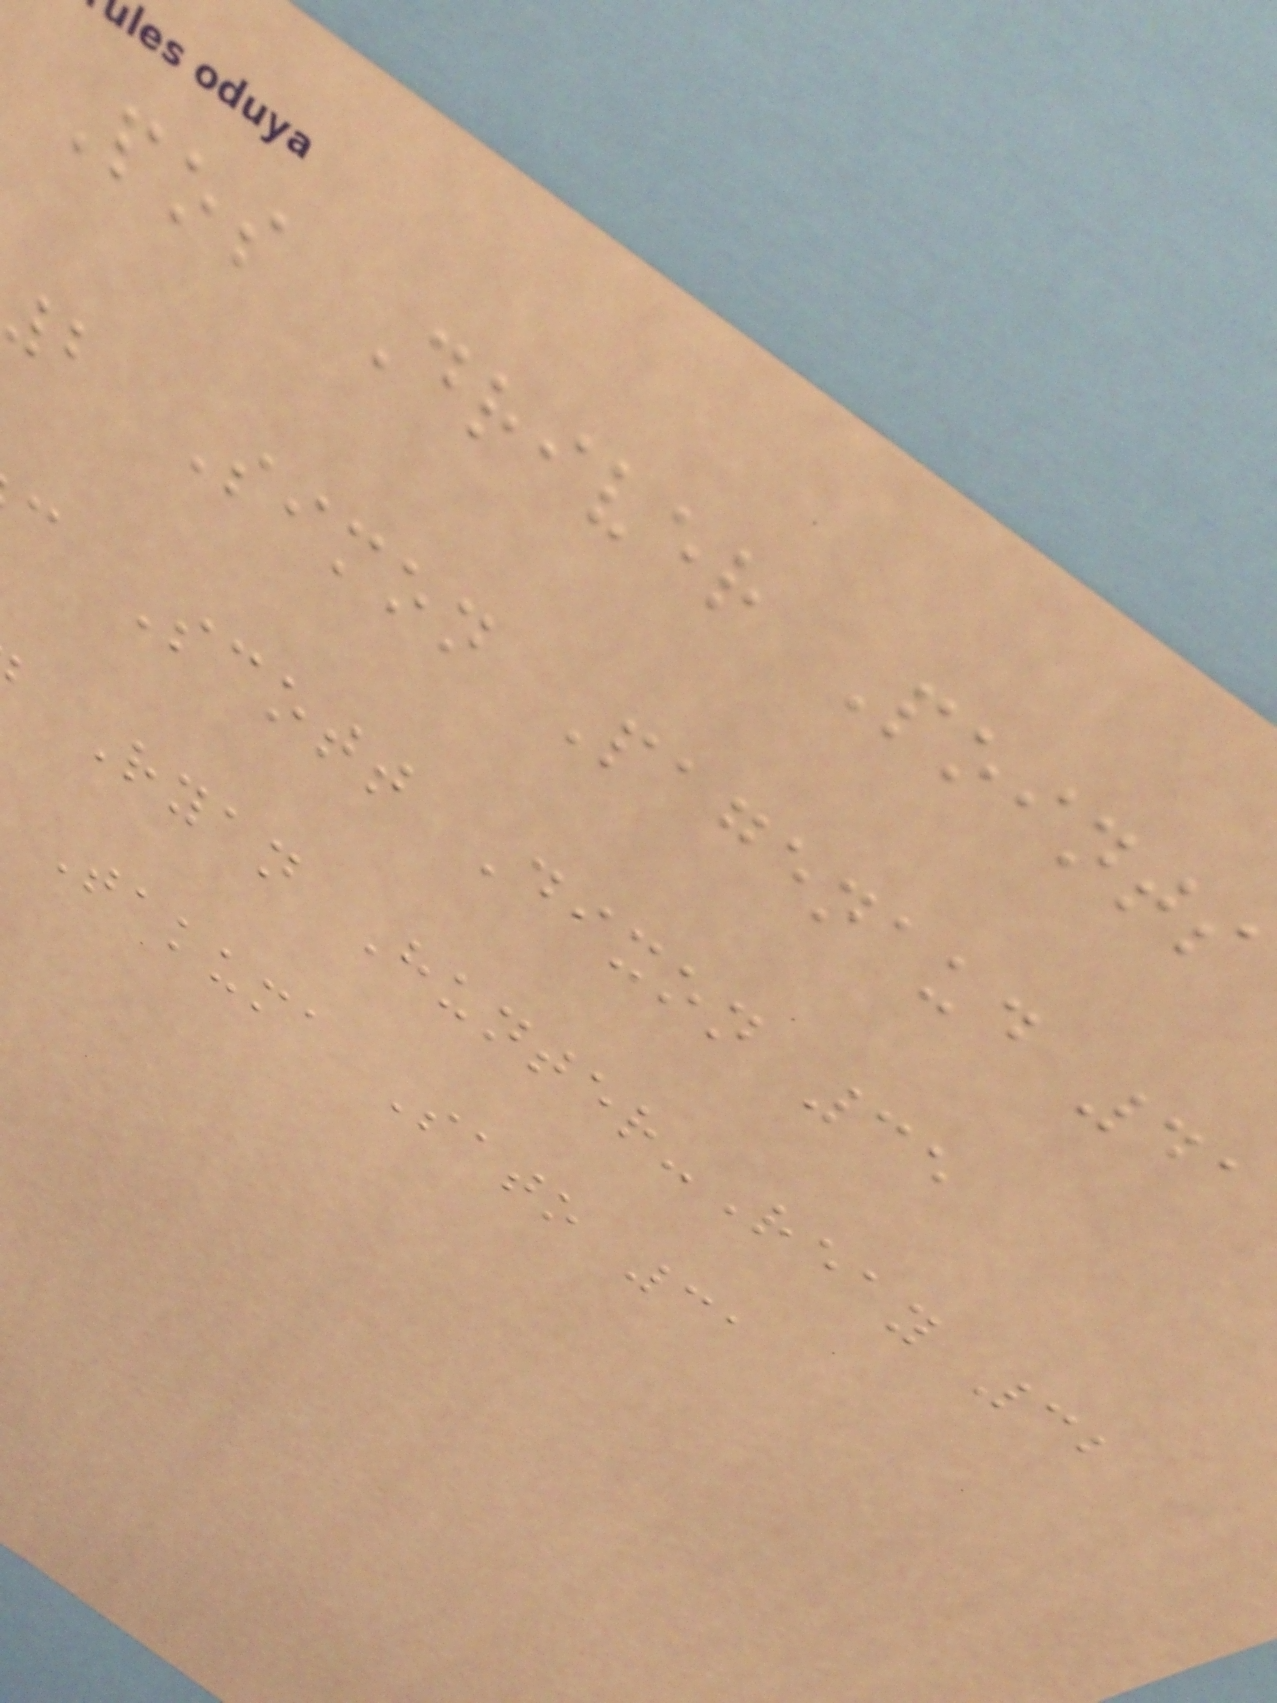Pos Driver Points
b Simon Pagenaud 41
c Scott Dixon 35
Ryan Hunter-Reay 32
Takuma Sato 31
